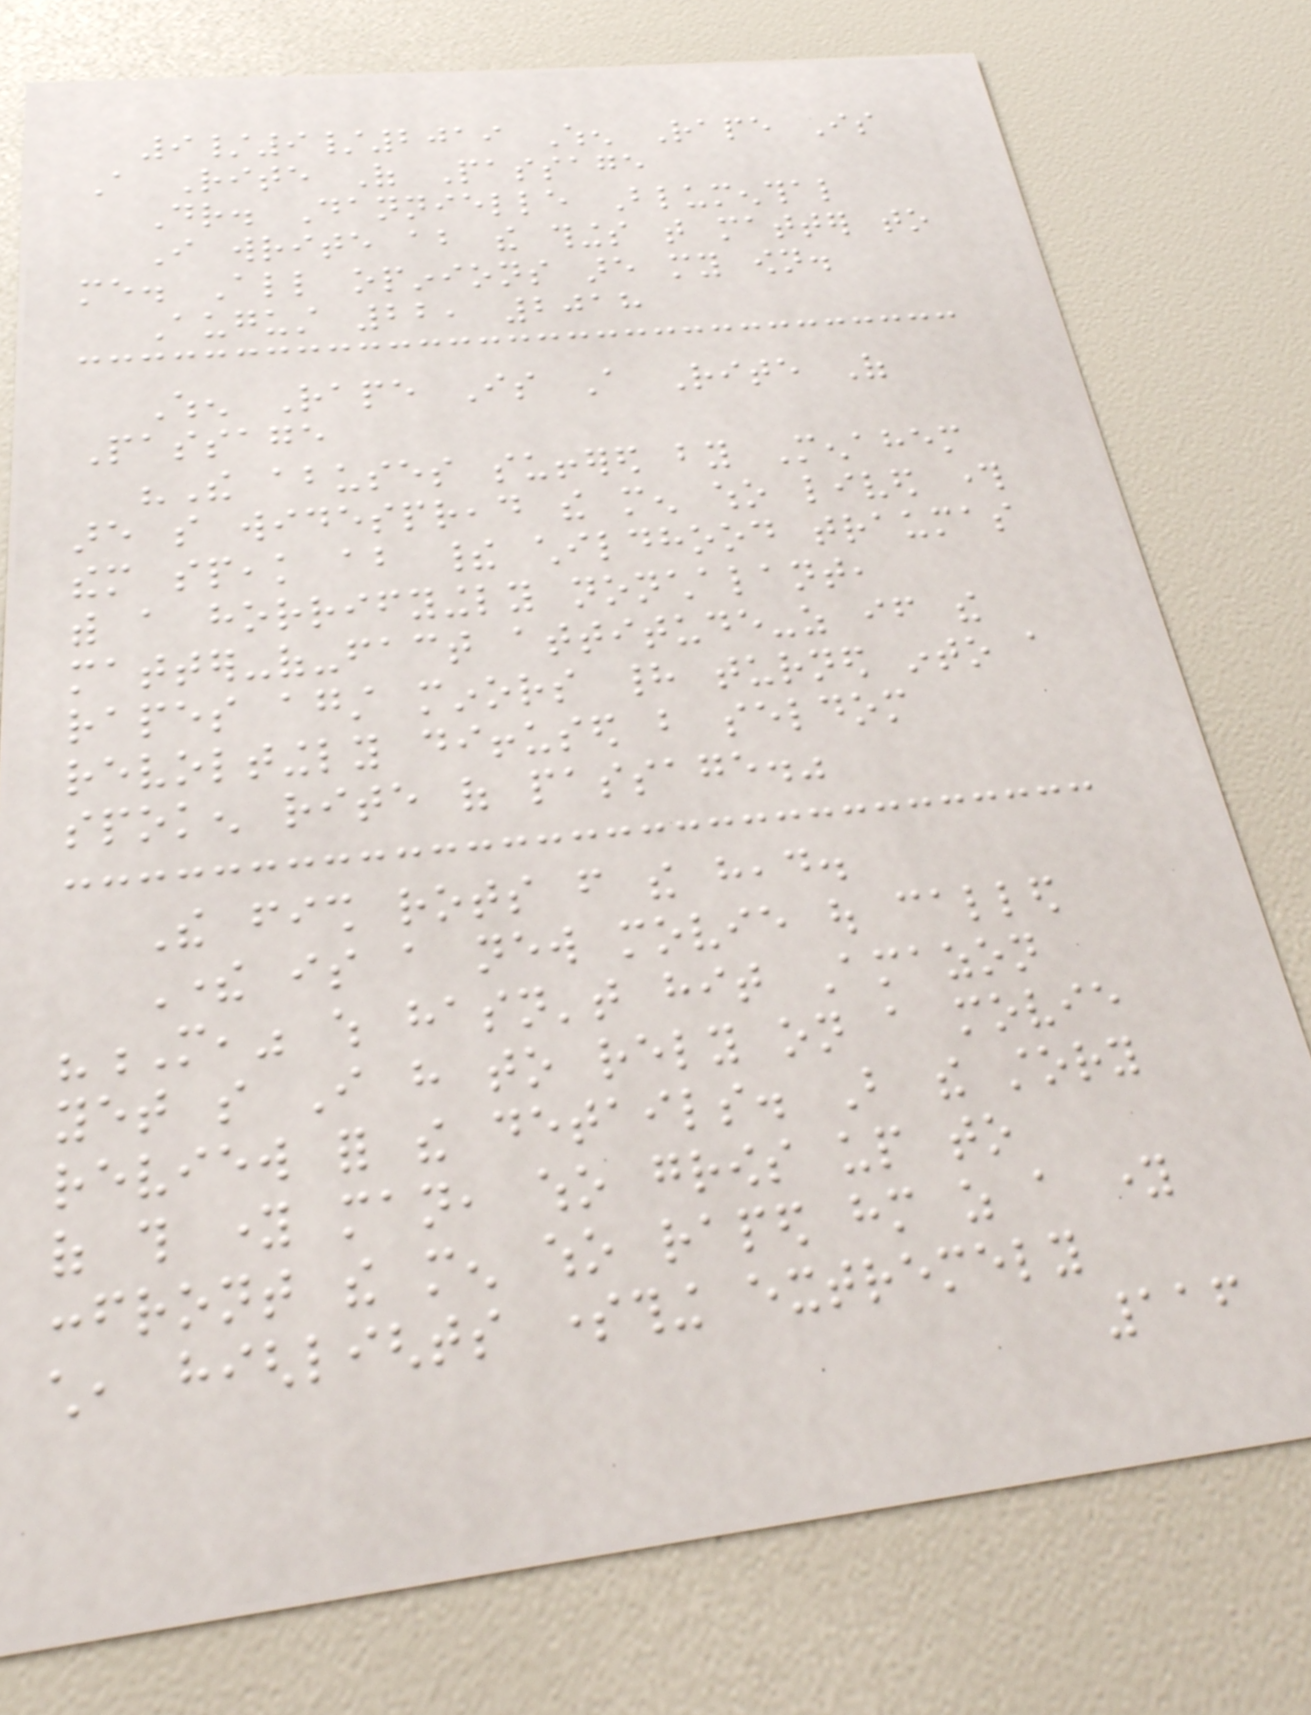9/9/2019 When Rape Is
A Rite Of Passage
Dr. Dannielle Blumenthal
I write about the things that matter to
me. All opinions are my own.
August 22, 2018
When Rape Is A Rite Of
Passage
"The abuses suffered by Menahem
are so widespread the men who lived through
them speak about their childhood traumas
with a horrifyingly nonchalant,
matter-of-fact attitude-as if the
rapes against minors had turned into a
revoltingly diffused but seldom
spoken rite of passage."
The fish rots from the head.
There is a new movie out called
"M," which hasn't hit Amazon
yet so I have to rely on a movie
review for the details. But the story
of this young man, who grows up to
confront the men who raped him as a young
child, highlights something extremely
116
